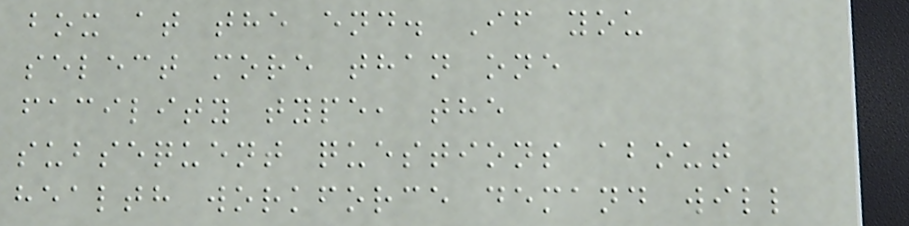box at the end. If you
select more than one
facility type, the
subsequent questions about
health workforce demand will
